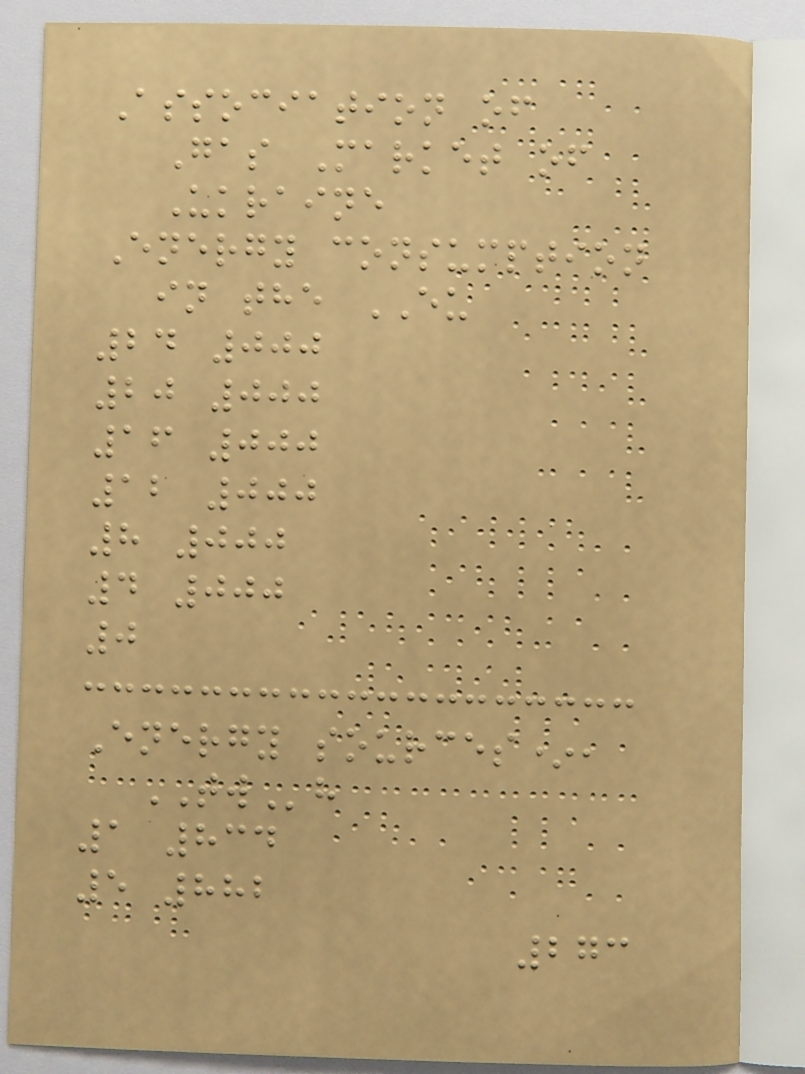Association of
Gas Market of
Ukraine
Energy consumption
in the EU
24 000
20 000
16 000
12 000
8 000
4 000
0
Energy sources*,
TWh
1 834
5 882
273
